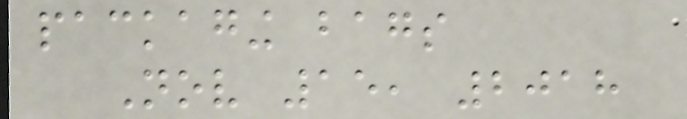packaging bags
Nov 15, 2018
